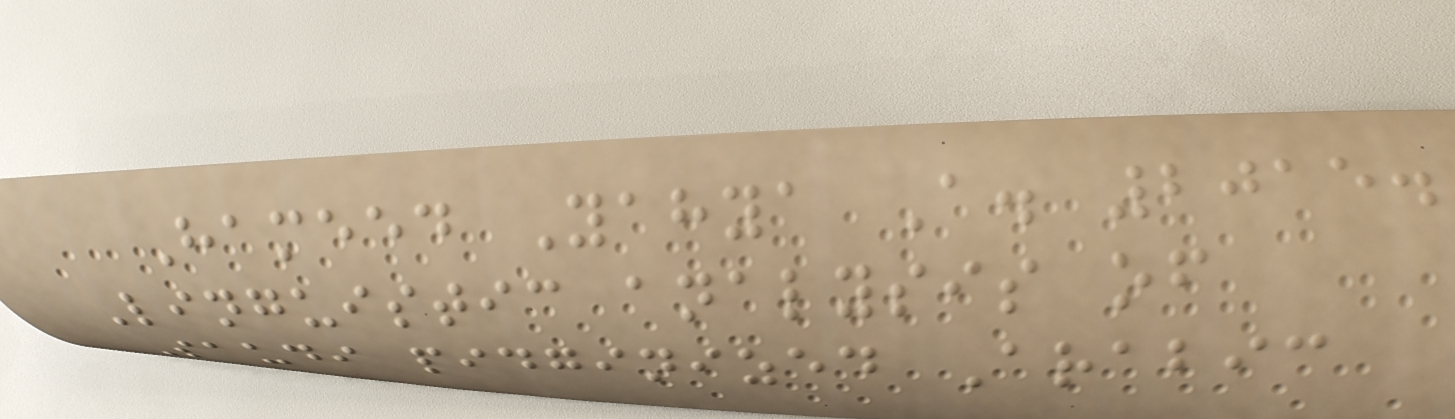Hameed Yahya A. 2015.
Linguistic analysis of
Saudi pidginized Arabic
